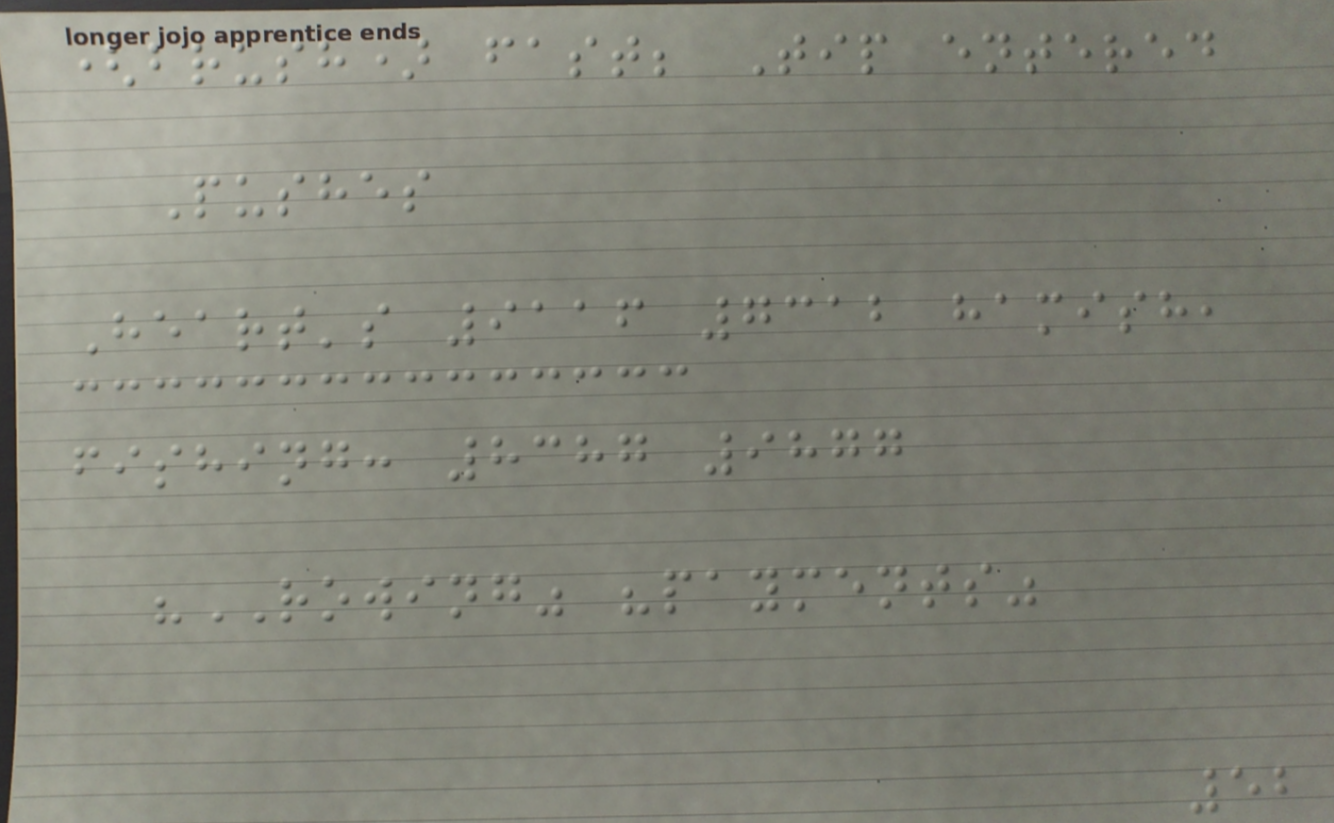(brush) fast; Tip entered
Pushes
Heart's 9116 7312 hamish,
fishing: 8387 9877
"ROWING" "payments"
52
